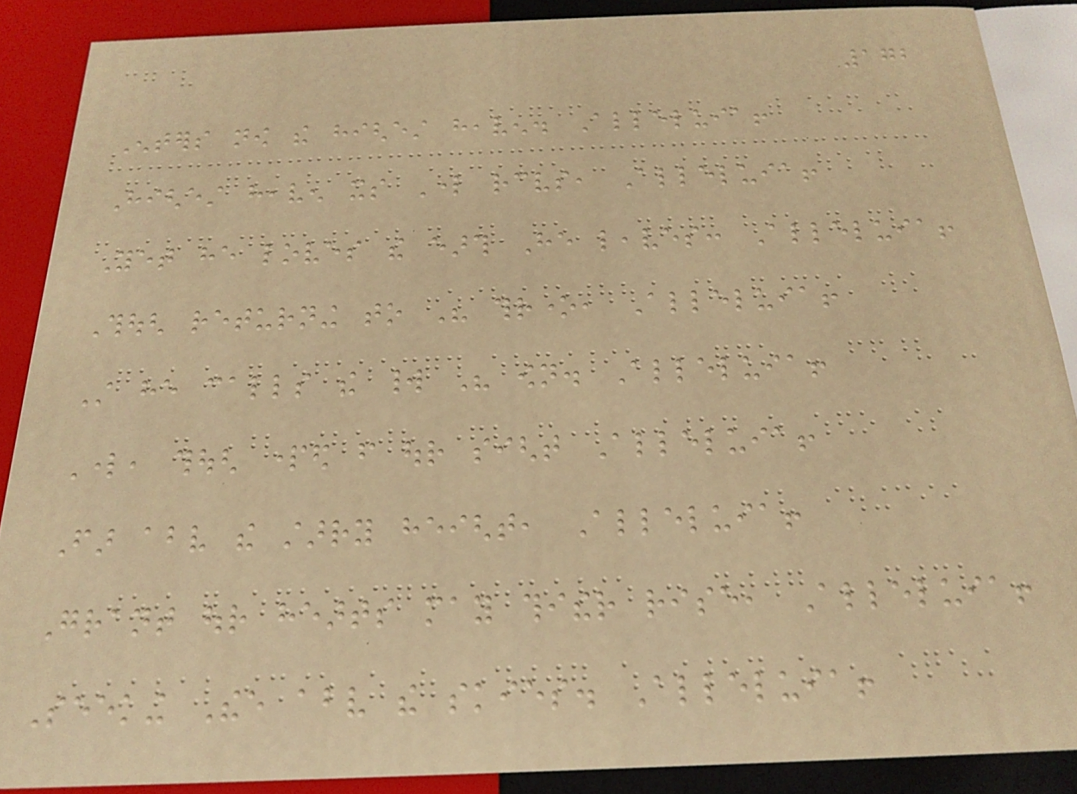172
Enters now the highest heaven. Alleluia!
Highest heaven its Lord receives, Alleluia!
Yet he loves the earth He leaves: Alleluia!
Though returning to His throne, Alleluia!
Still he calls the world His own. Alleluia!
Lord, though parted from our sight Alleluia!
Far above the starry height, Alleluia!
Grant our hearts may thither rise, Alleluia!
Seeking Thee above the skies. Alleluia!
